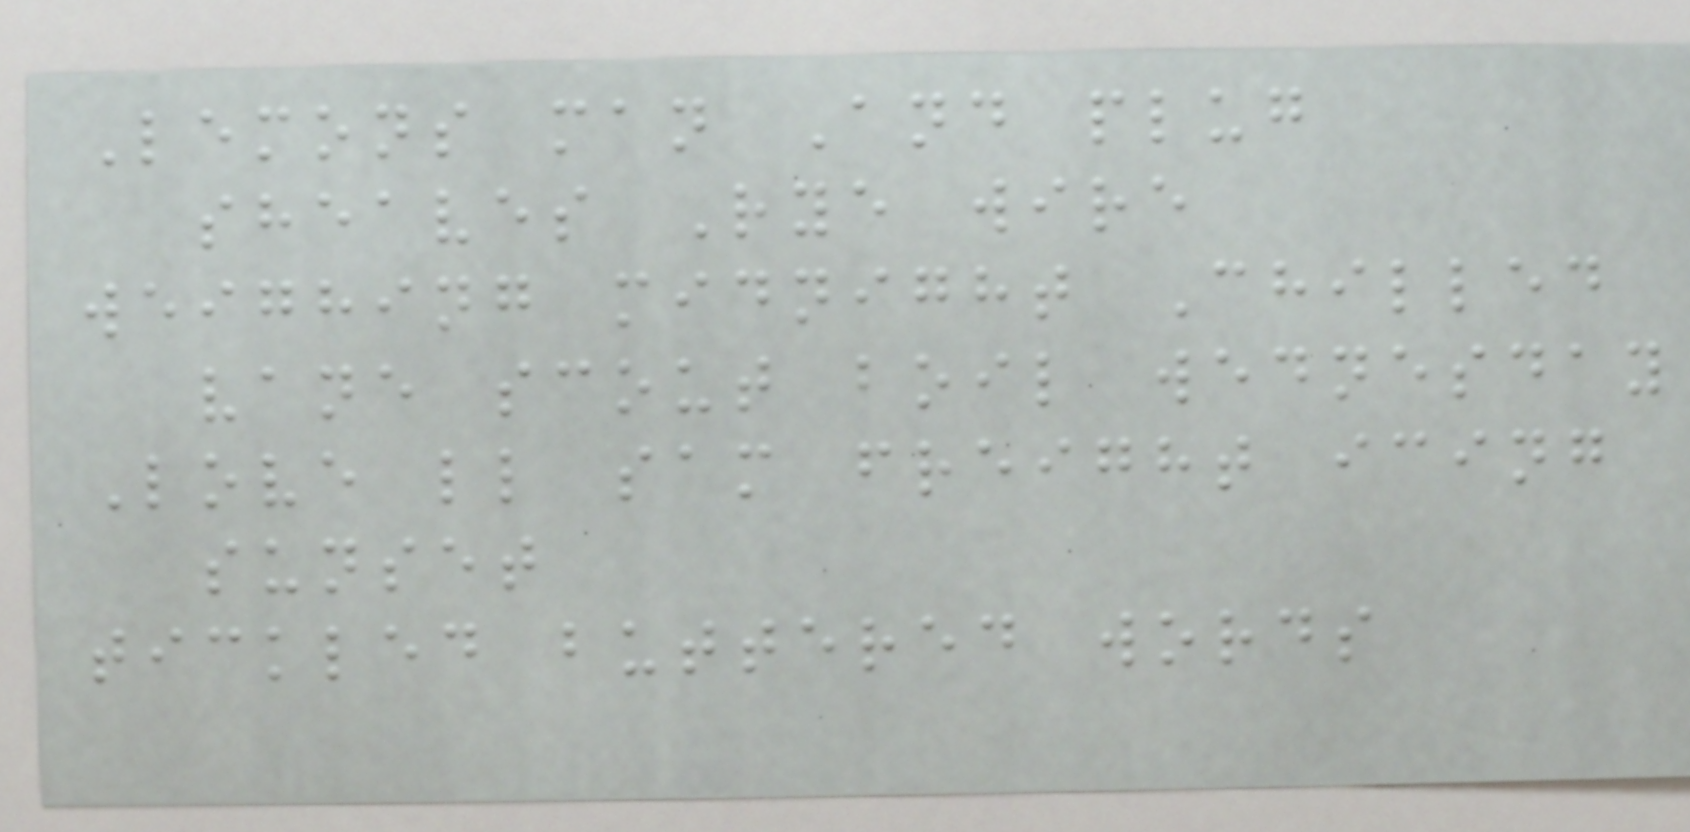Lemons man And plug
sheaves Rye wire
weighing midnight Chilled
vane scout boil wednesday
Love ll sam freight icing
sunset
tickled buttered words
